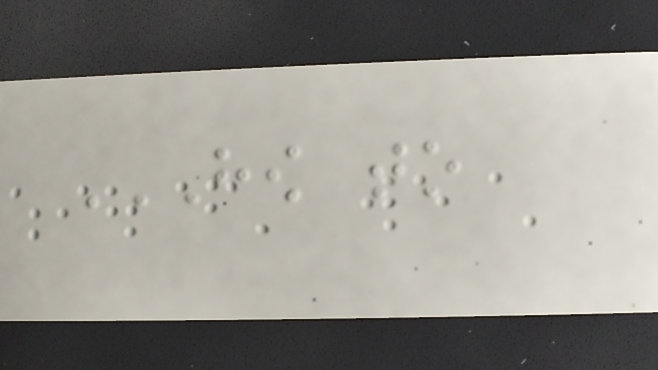HOW TO
